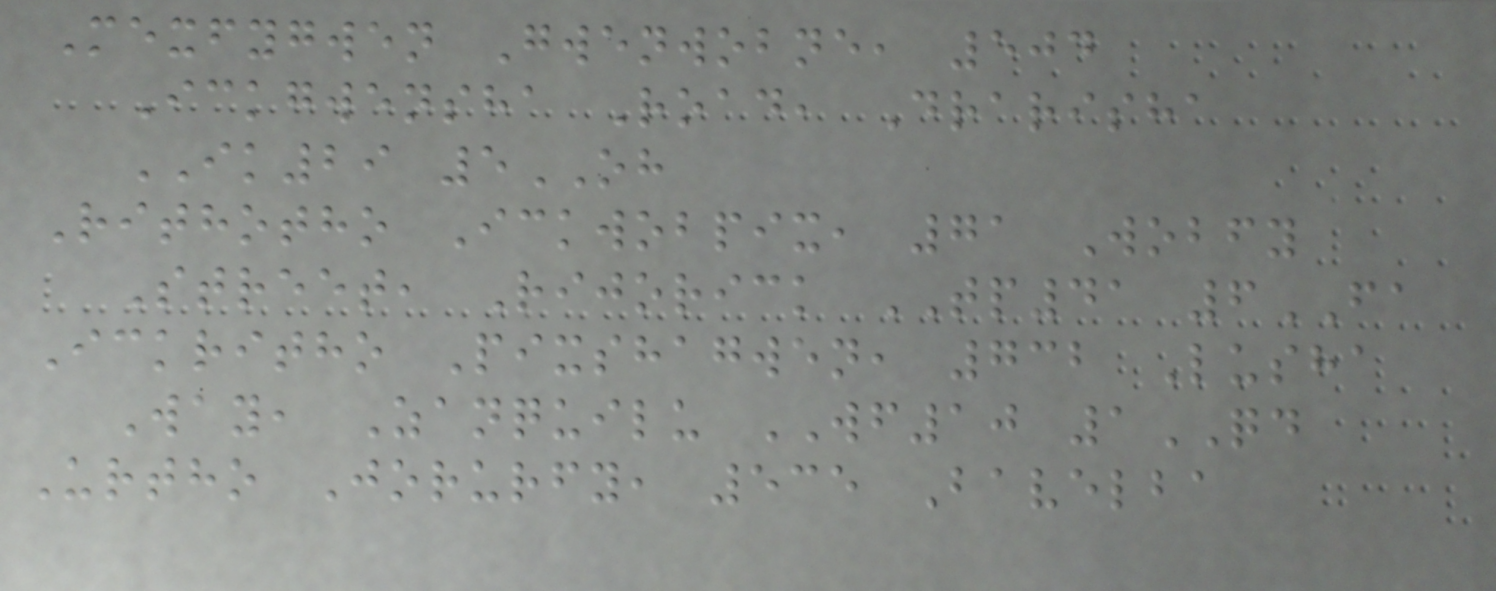Mexfygwen Gwenwobne, 504
Ickgwensha Road, Drarisha
IK29 5OH
Rithotho Ickwobpix, 71 Wobfy
Street, Rijorick TP41 6FA
Ickritho Pixshagwen, 732 Lusha
Way, Zanquilu WF10 1QD
Urtho Jorurfy, 535 Bavelba
